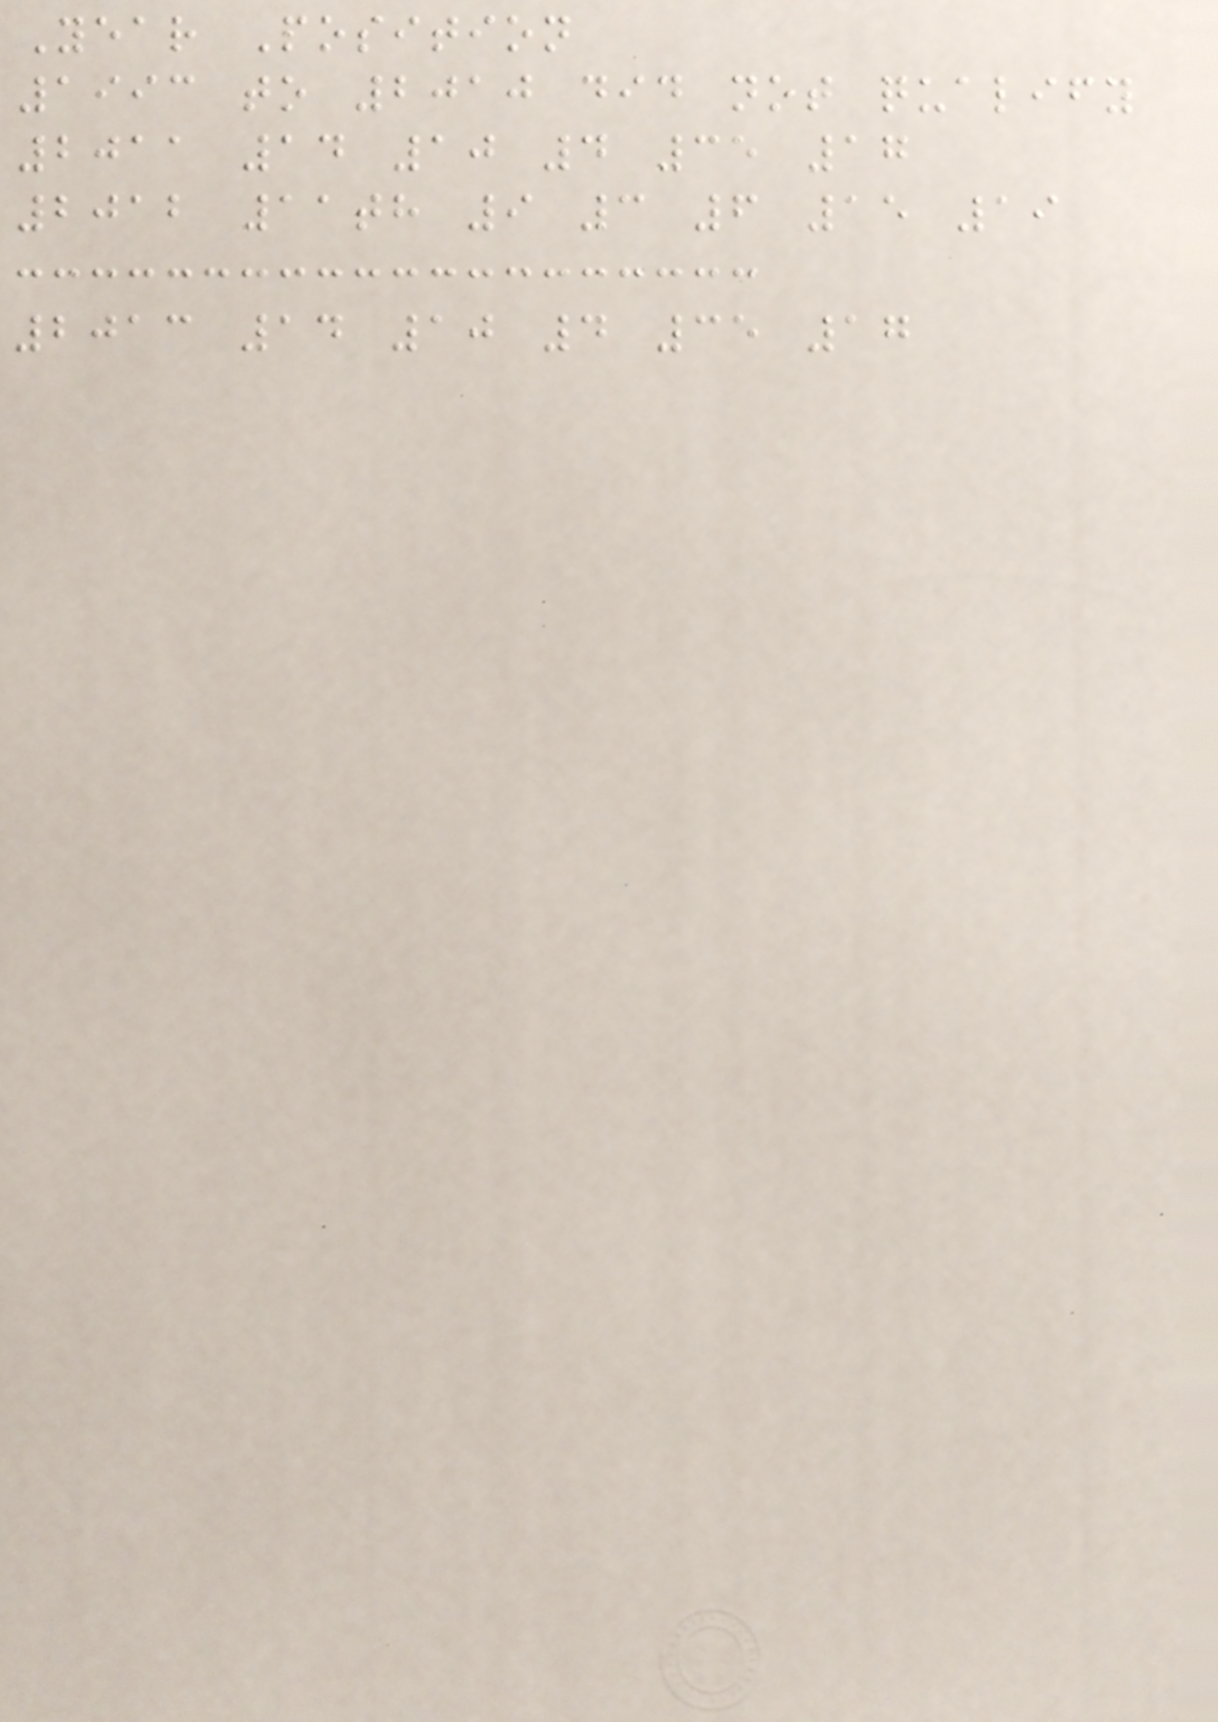Year Position
1993 to 2010 did not qualify
2011 14 10 4 35 17
2012 11th 9 3 6 15 19
2013 14 10 4 35 17
